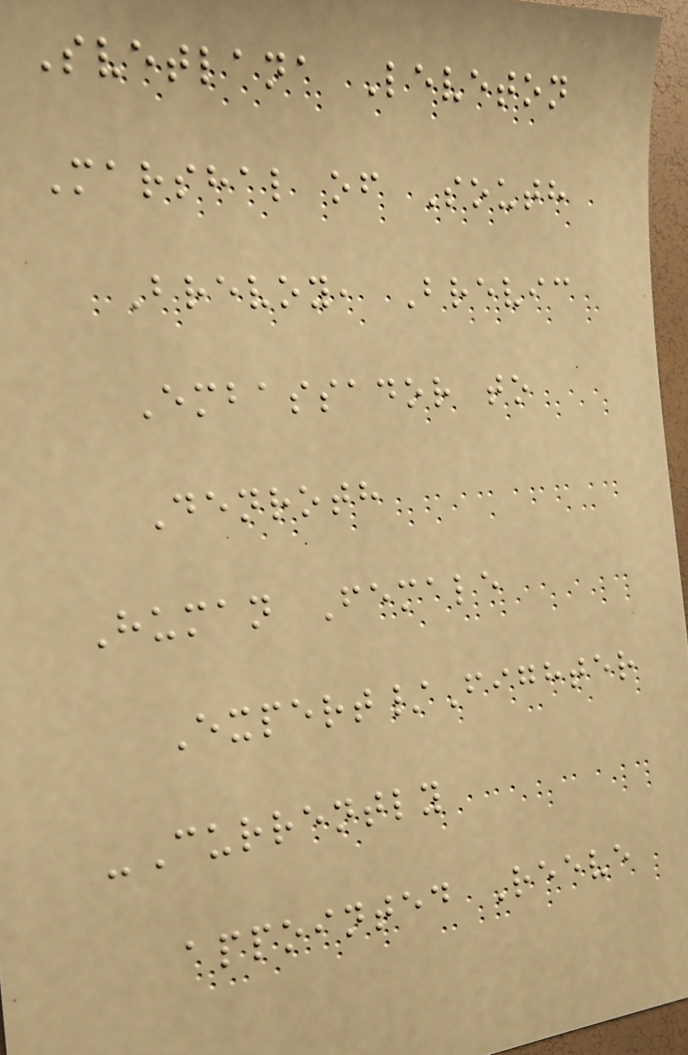Svetlana Leveton
Marshal of South
Brevoy, Brevic
Embassador to
Denroth
Human Female
Expert/Fighter
-Currently
appointed Reeve
